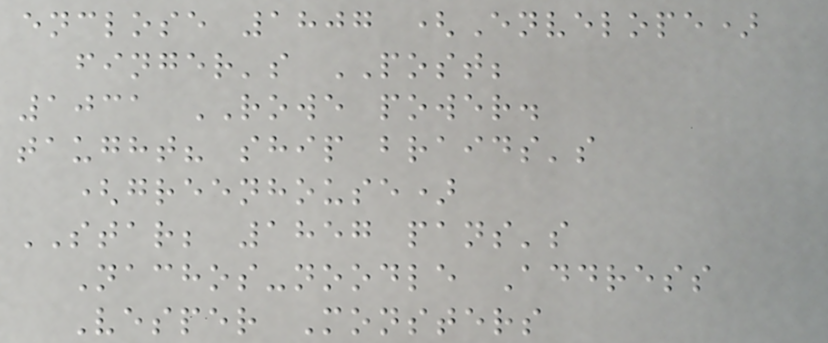enclose 1807 (Envelope)
finger's POST;
1031 ROWE power.
taught? ship braids's
(greenhouse)
STAR; 1857 pans's
Nachos-noodle Address
Vesper Monsters
